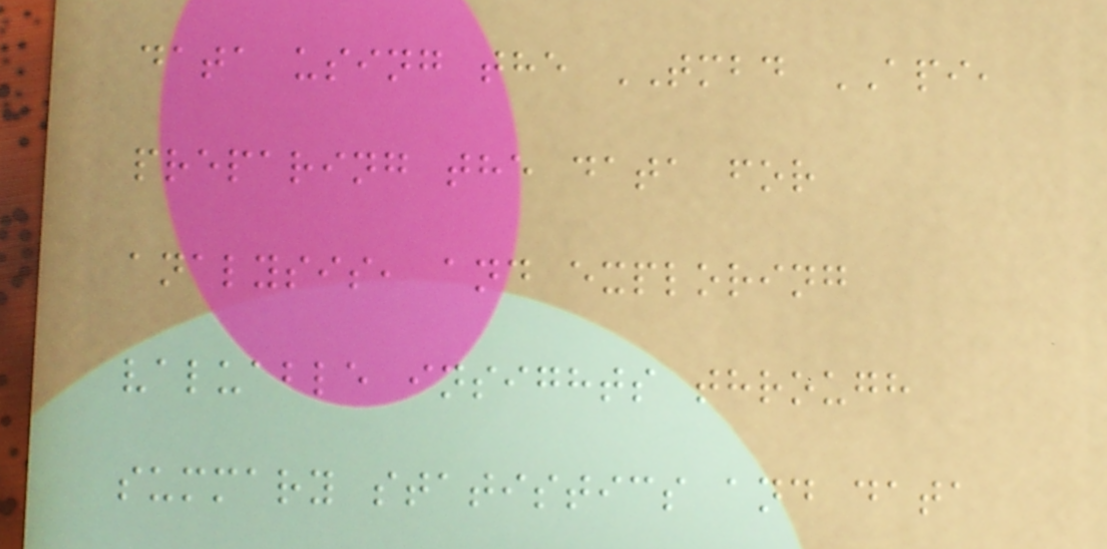data using the TMBD API,
preparing the data for
analysis, and exploring
valuable insights through
summary statistics and data
